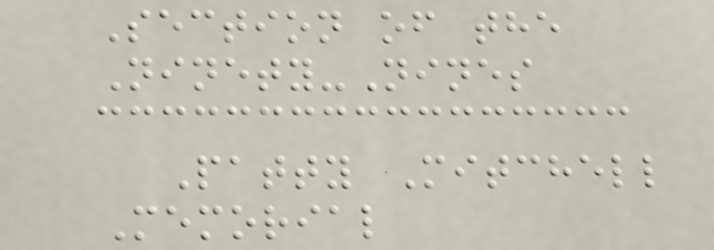Section of the
Ninety-Nines
Patty Mitchell
Memorial
